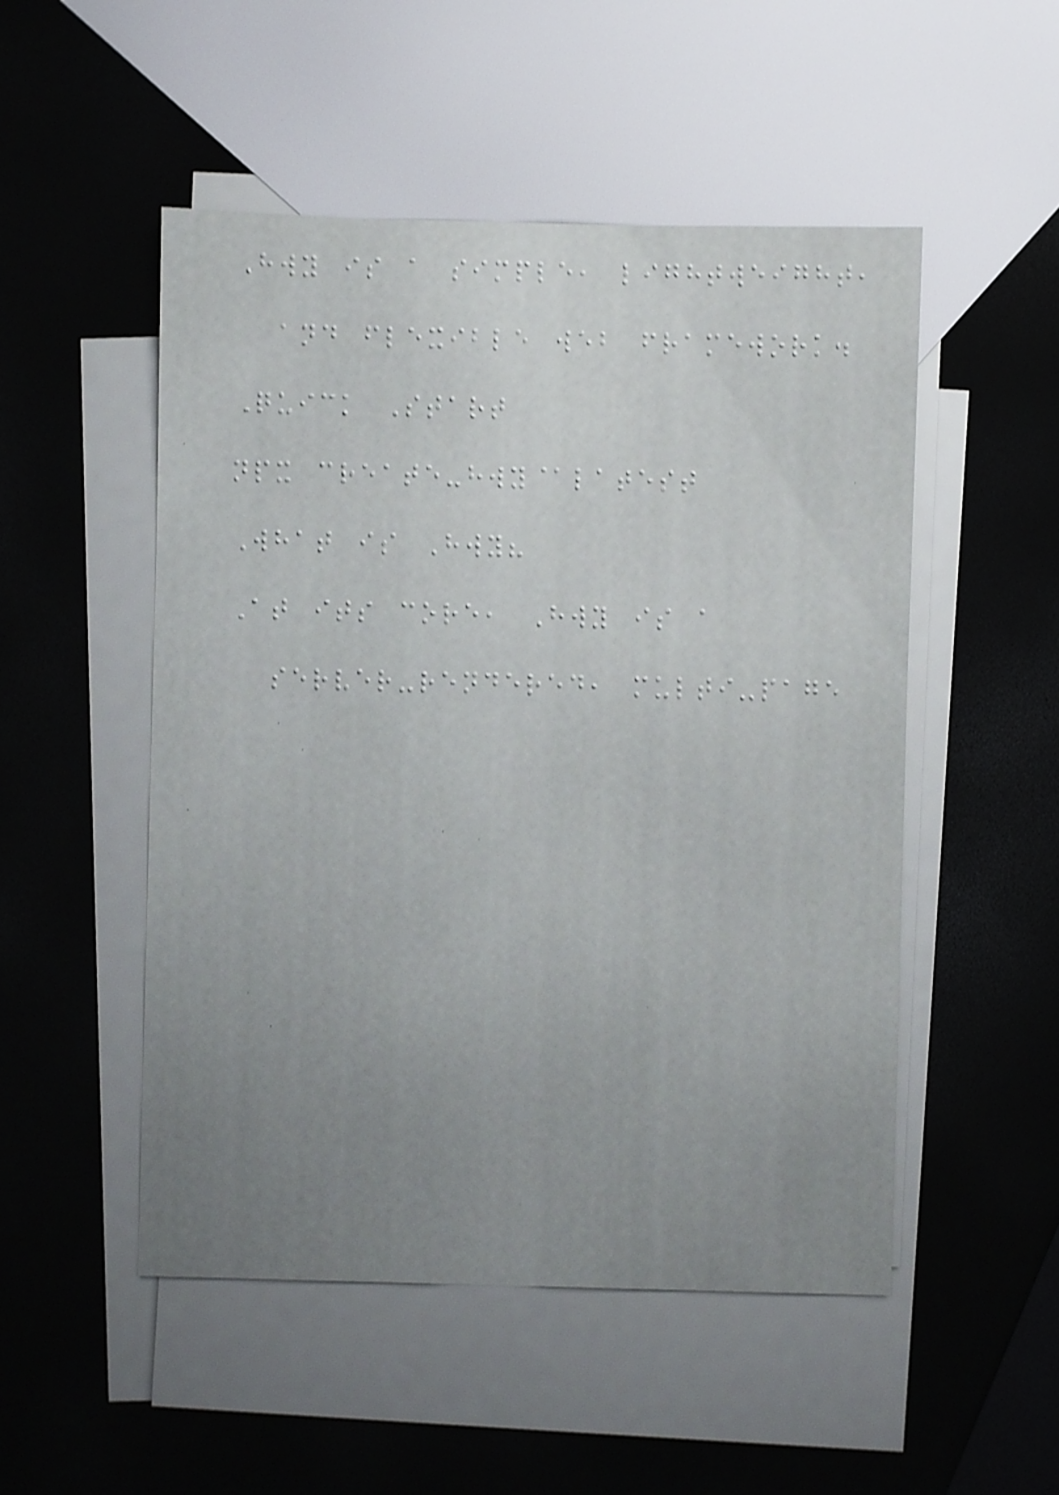Hwy is a simple, lightweight,
and flexible web framework.
Quick Start
npx create-hwy@latest
What is Hwy?
At its core, Hwy is a
server-rendered, multi-page
